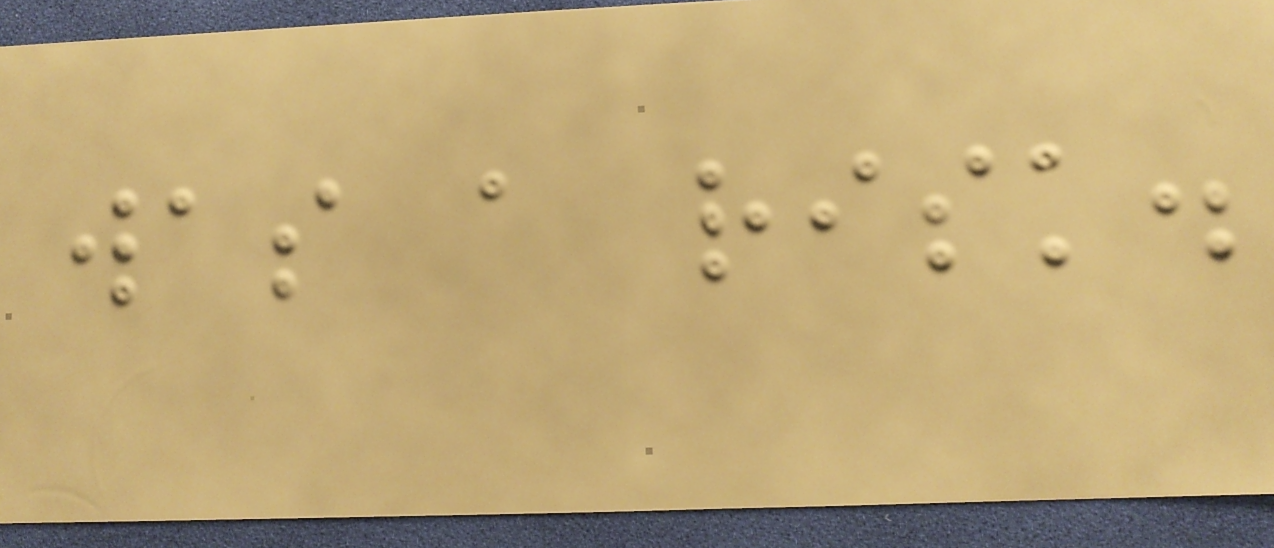was a risk.
